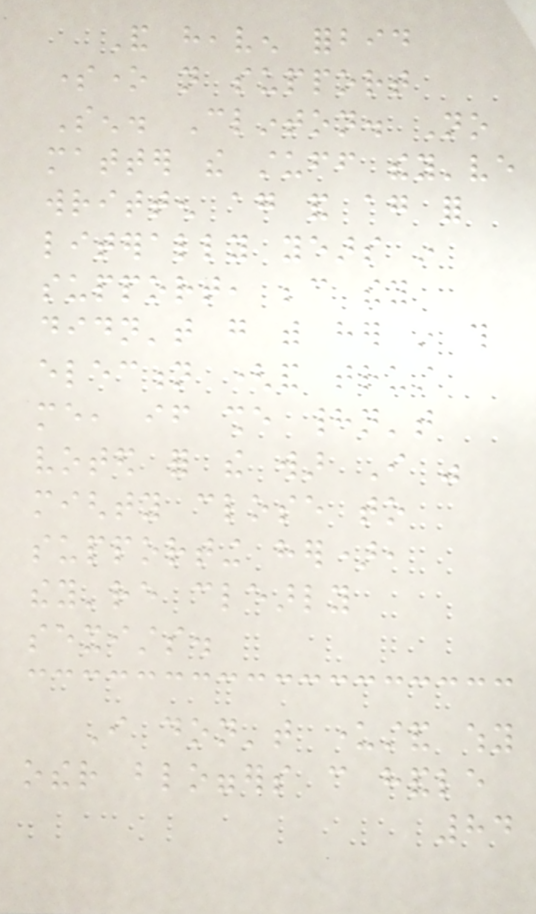And heaven forbid
someone not support
Sen. Clinton. No
matter the stuff they've
written again and again for
literally years in
support, because they
didn't go with her in this
election (and trust
me, if she hadn't
voted for the war I was
mighty close to
supporting her),
they're clearly
sexists.
I don't understand why
other bloggers can handle
84
